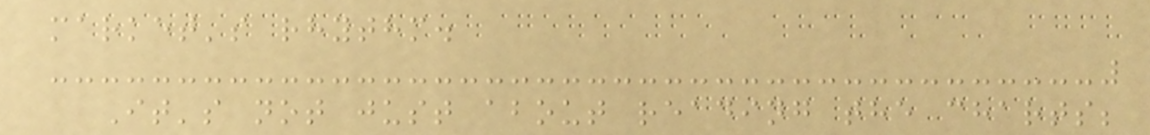market's rhythm.
It's not just about reading the charts;
